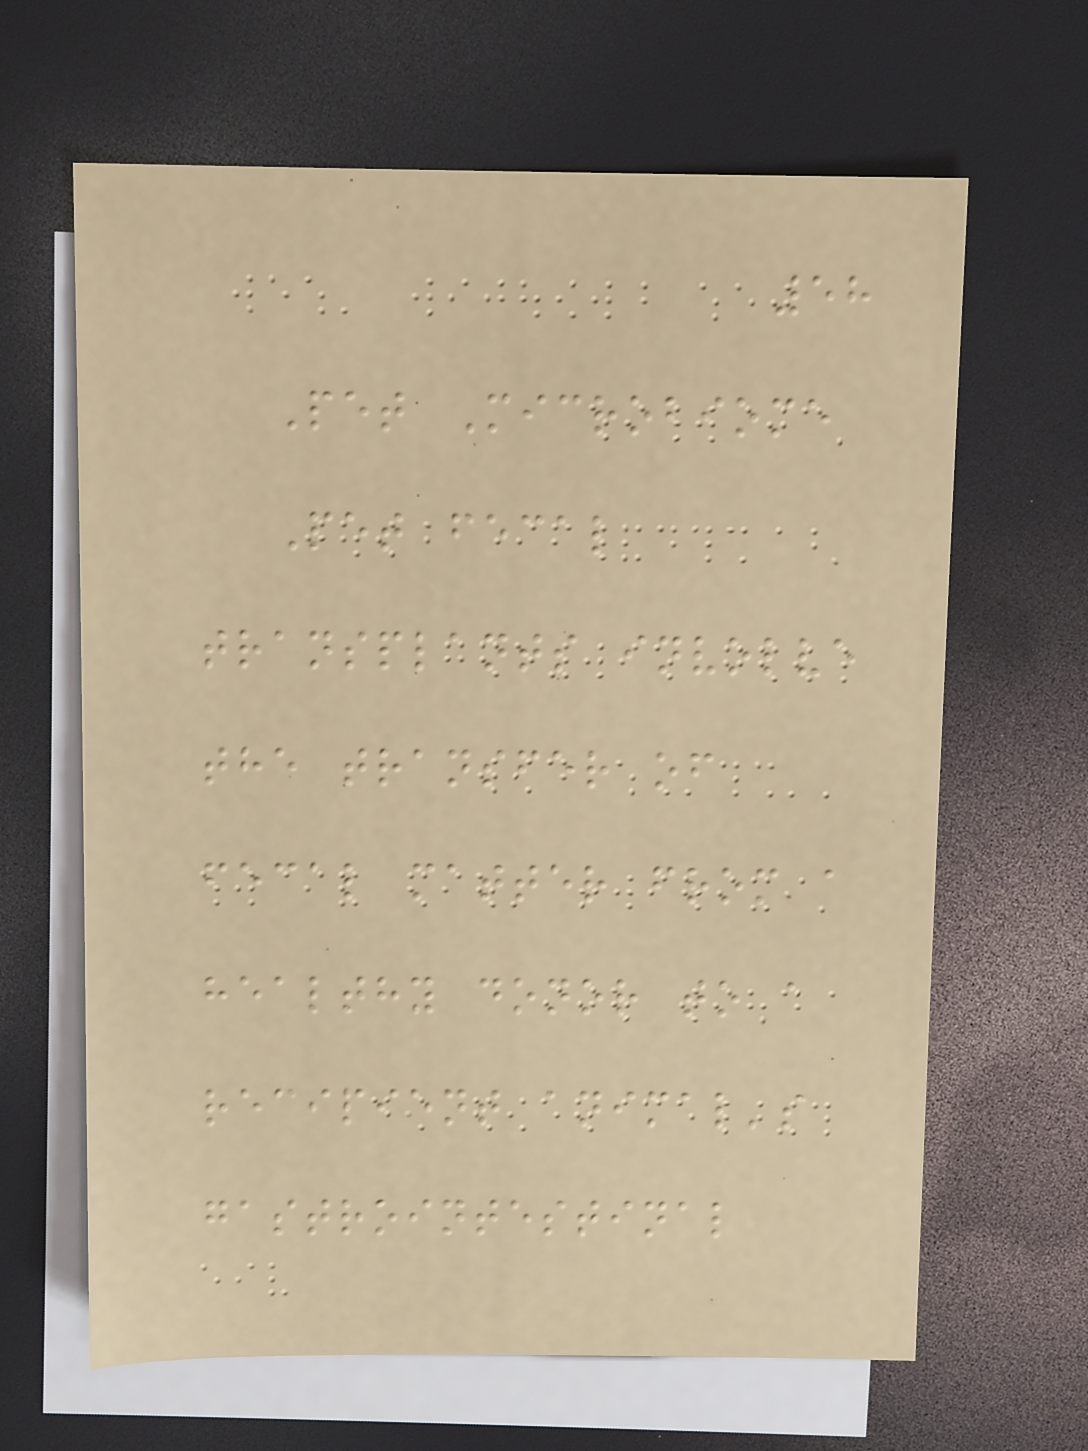58
Pet Microbiome
Pet fecal
transplants involve
the transfer of
fecal matter from a
healthy donor to a
recipient animal's
gastrointestinal
